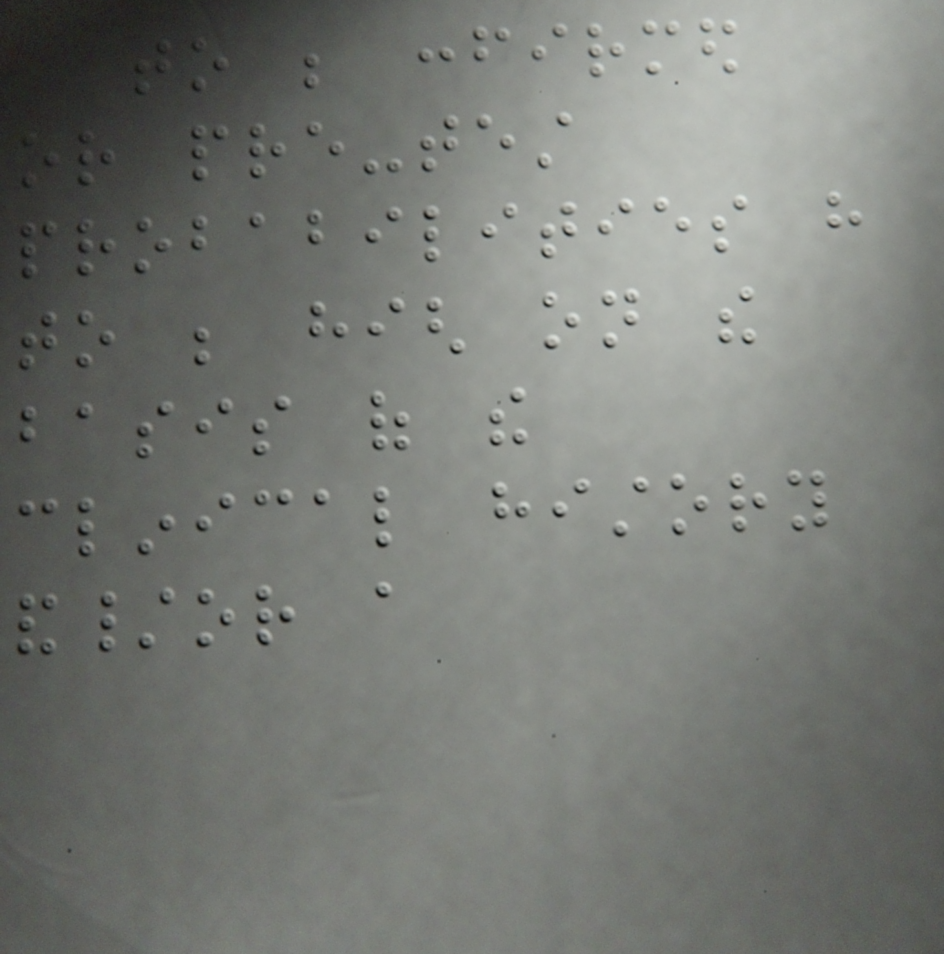to be confirmed
or pre-test
probabilities have
to be high on the
basis of the
clinical history
and/or a
